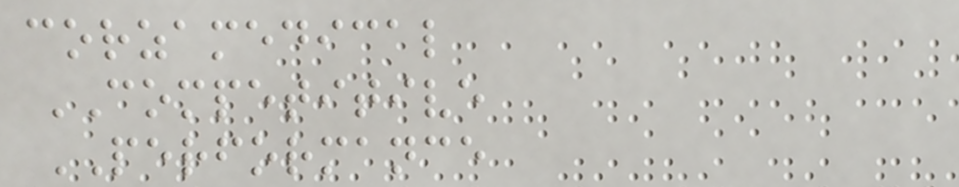corzamedical
COMPETITIVE
PERFORMANCE
